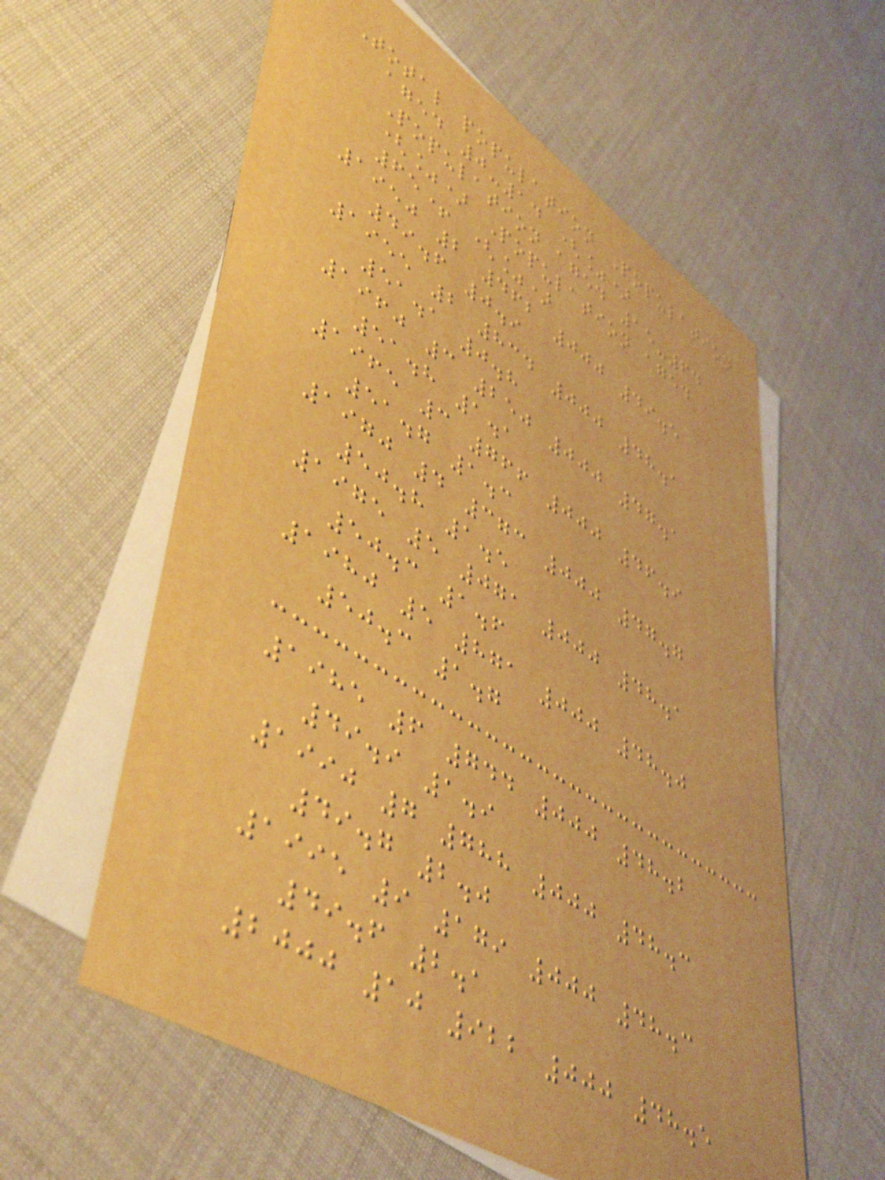Total population Population
aged 0-14 (%)
Population aged 15-64
(%) Population aged
65+ (%)
1950 2 462 000 49.5
49.6 0.9
1955 2 834 000 48.1
51.1 0.8
1960 3 250 000 47.1
51.8 1.1
1965 3 766 000 46.9
51.7 1.3
1970 4 373 000 47.7
50.8 1.5
1975 5 071 000 48.1
50.3 1.6
1980 5 871 000 48.0
50.3 1.7
1985 6 744 000 48.2
49.9 1.9
1990 7 788 000 48.3
49.7 2.0
1995 9 179 000 48.3
49.6 2.1
2000 10 922 000 48.5
